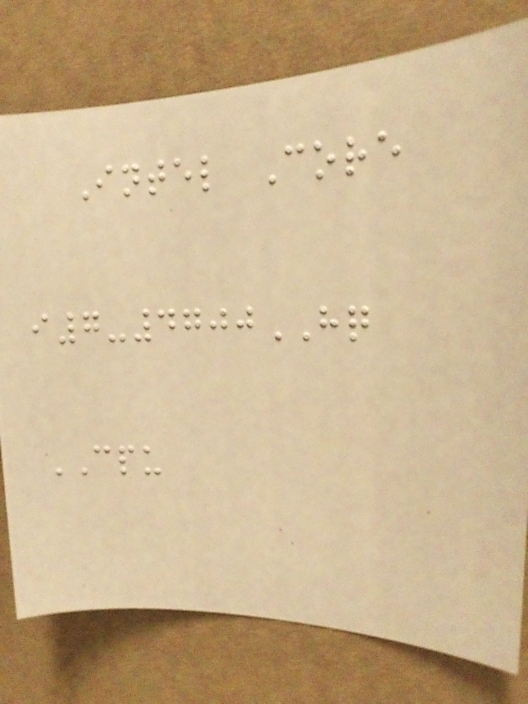Intel Core
i7-4700HQ
CPU
